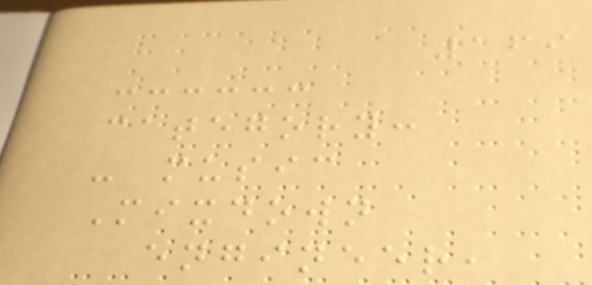169
category:
- music
Mixdown
engineer,
